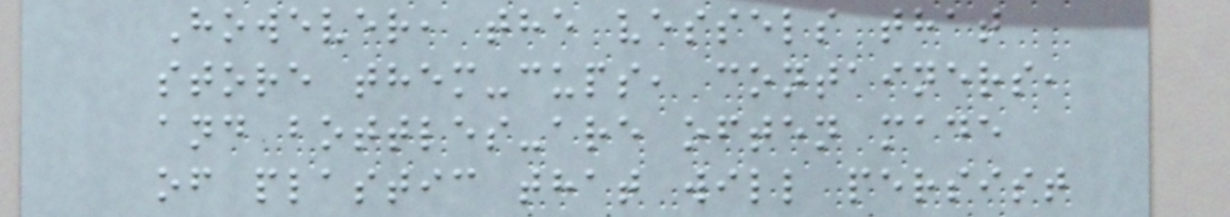However, the vessels that
store them-cups, containers,
and bottles-are often made
of plastic that will persist
